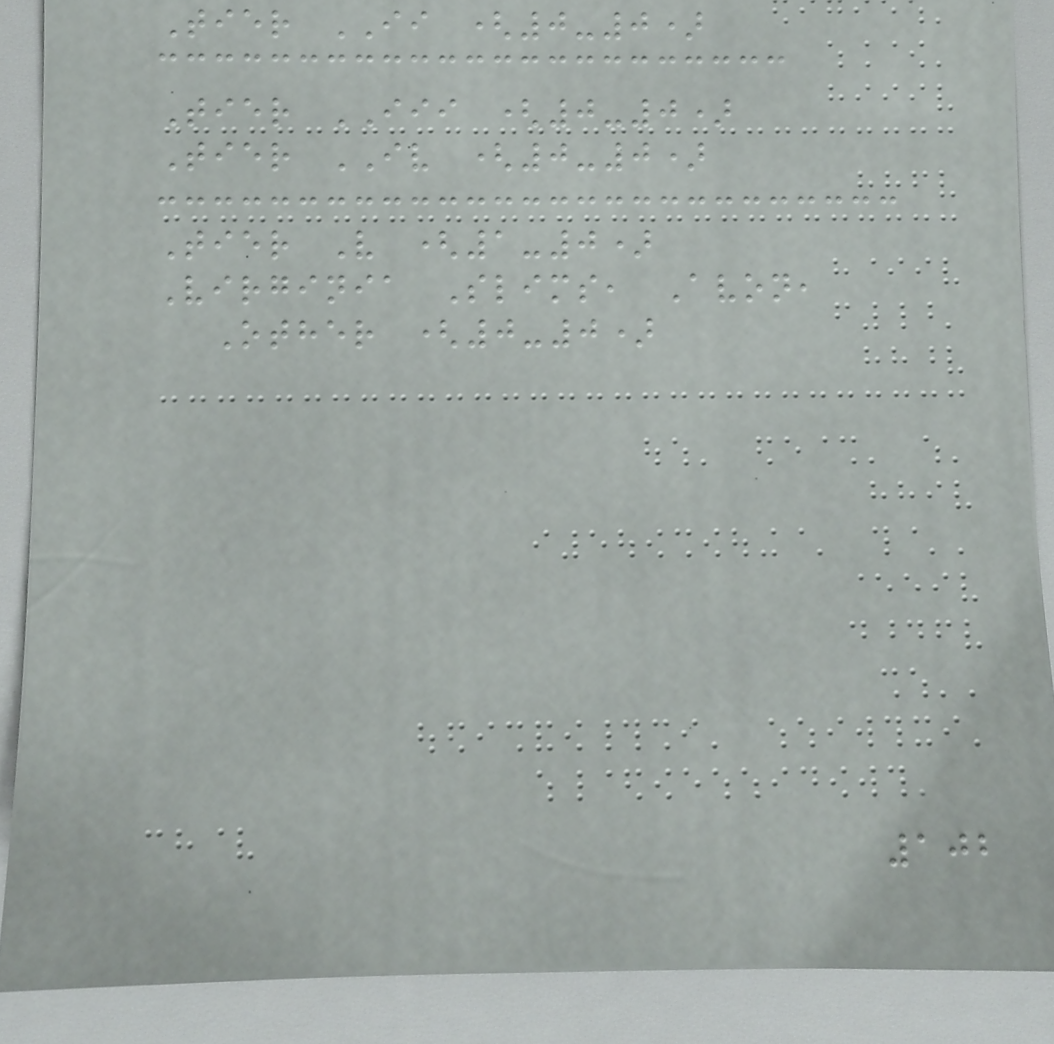Tier II (0-0)
Tier III (0-0)
Tier IV (0-0)
Tier V (1-0)
Virginia Slims, Avon,
Other (0-0)
102
